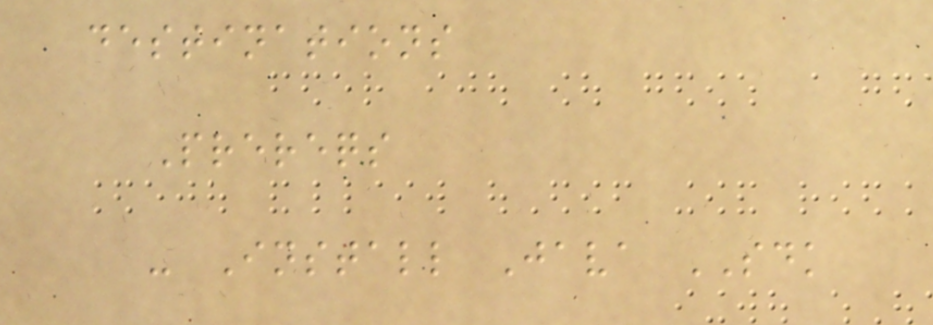destinations
Prereqs
- Install Java SDK
